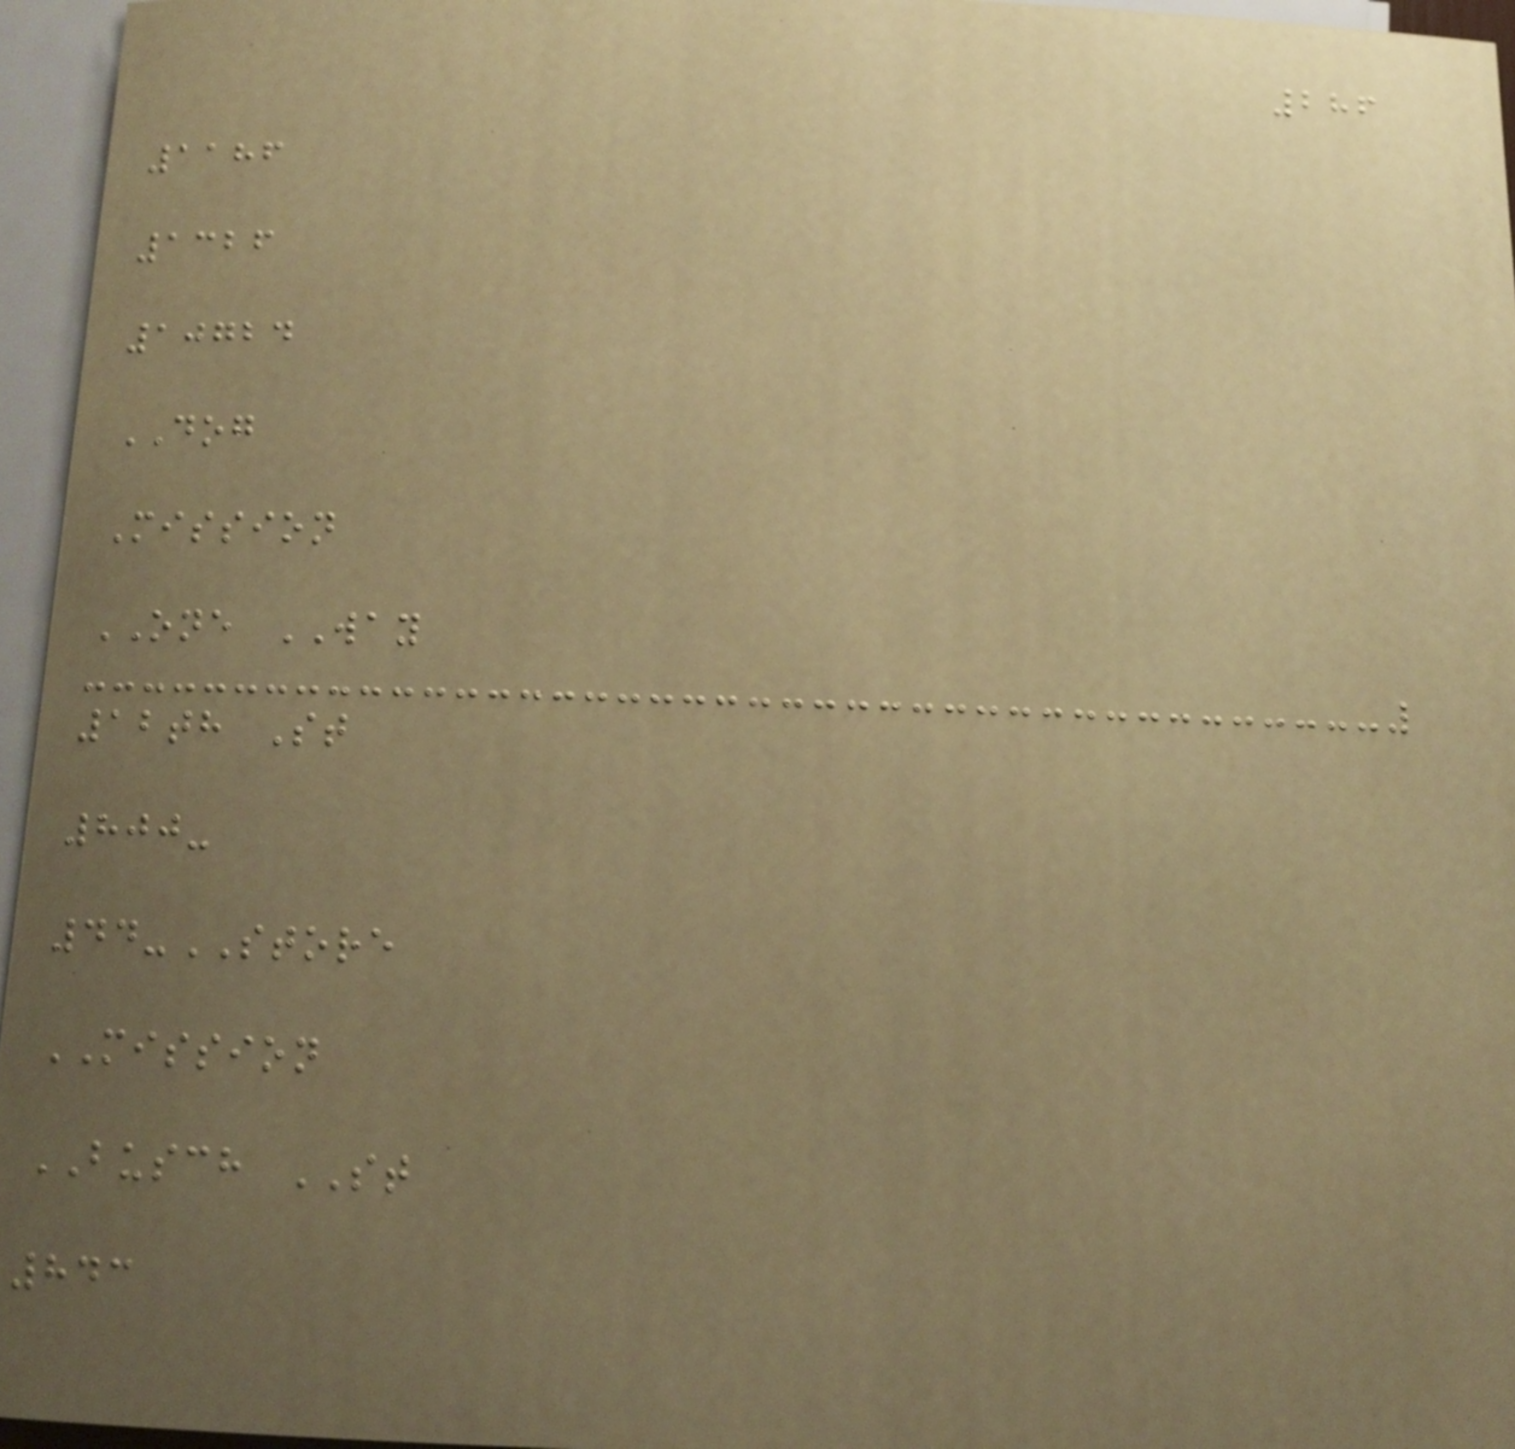286
1186
1326
10724
DOG
Mission
ONE WAY
12th St
800-
44-STORE
MISSION
BUSCH ST
843
